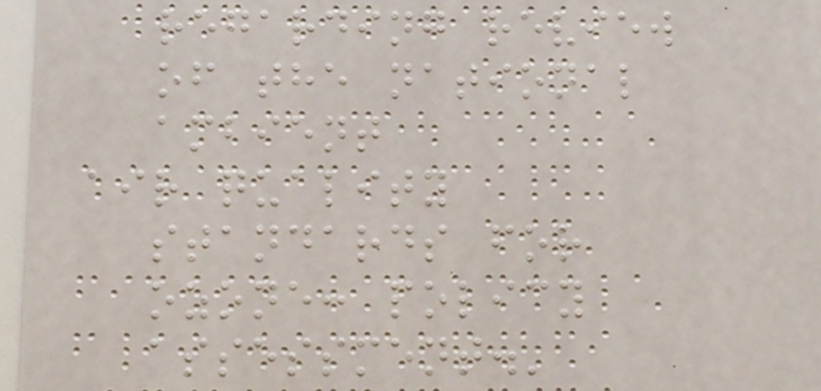regarding review
of the national
ambient
air quality
standards for
ozone: policy
assessment.'
